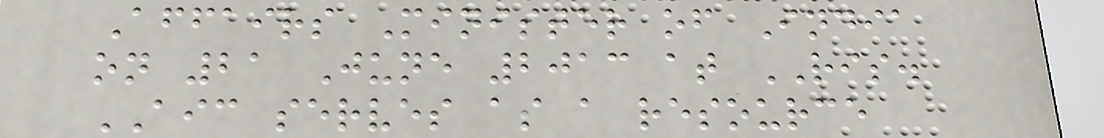Affairs Minister of India
on 21 June 2013 at RIS.
AIC serves as a resource
